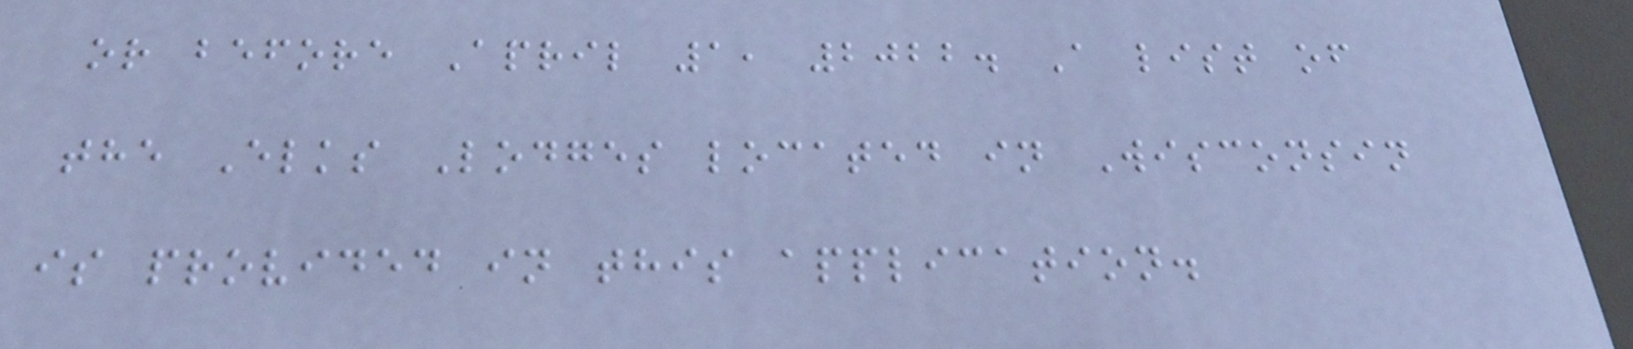or before April 1, 2022. A list of
the Elks Lodges located in Wisconsin
is provided in this application.
